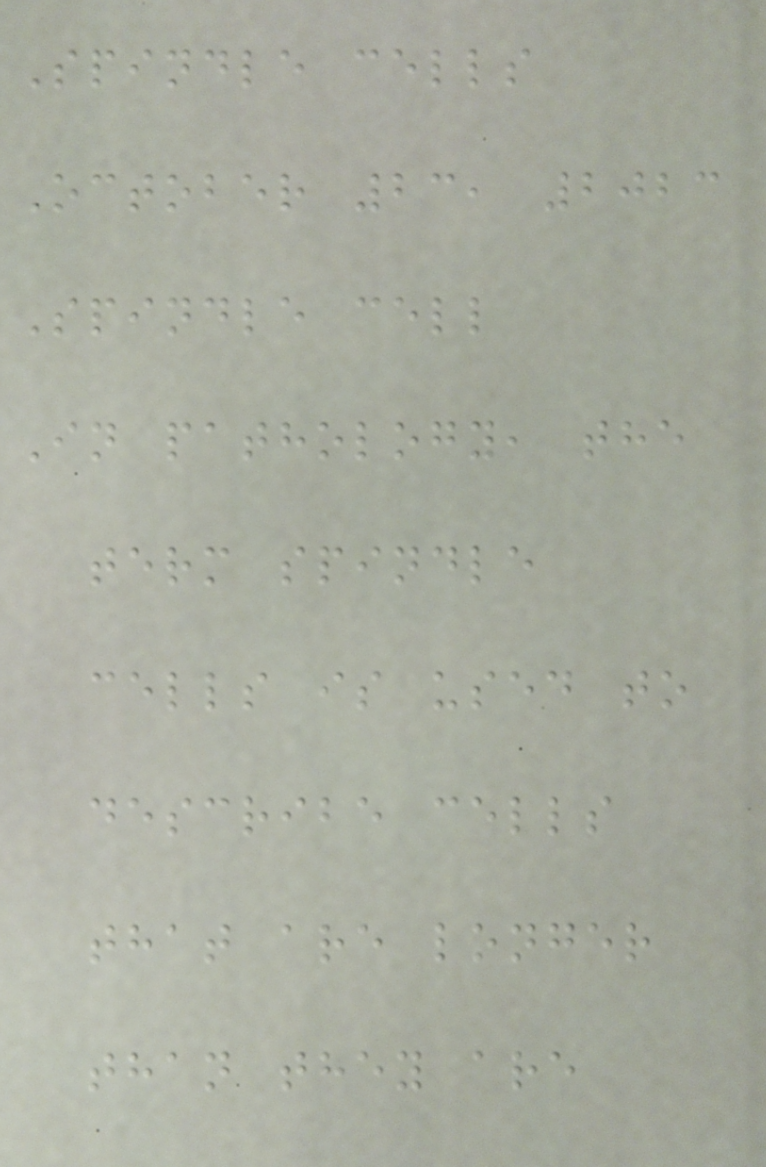Spindle cells
October 23, 2023
Spindle cell
In pathology, the
term spindle
cells is used to
describe cells
that are longer
than they are
